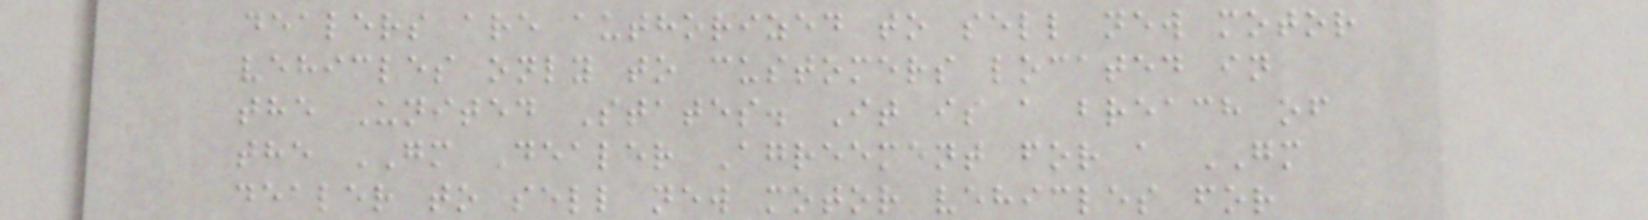dealers are authorized to sell new motor
vehicles only to customers located in
the United States. It is a breach of
the GM Dealer Agreement for a GM
dealer to sell new motor vehicles for
